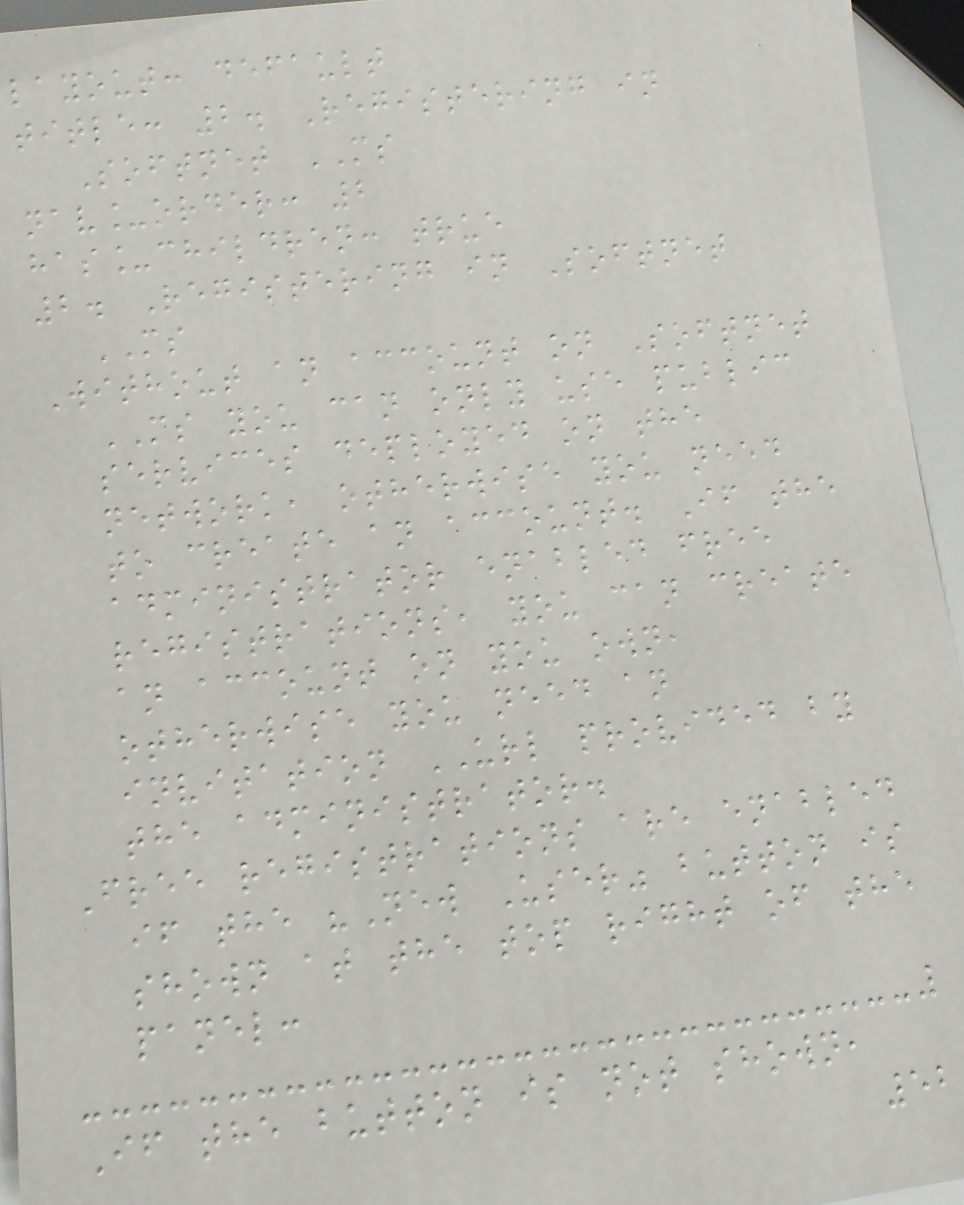layout: default
title: 2. Registering in
Softnet MS
nav_order: 2
has_children: true
2. Registering in Softnet
MS
Without an account on Softnet
MS you can only use public
services deployed on the
network, otherwise you need
to create an account. If the
administrator enabled free
registrations, you can create
an account on you own,
otherwise you need an
invitation URL provided by
the administrator.
Free registrations are enabled
if the "New User" button is
shown at the top right of the
panel:
If the button is not shown,
52
